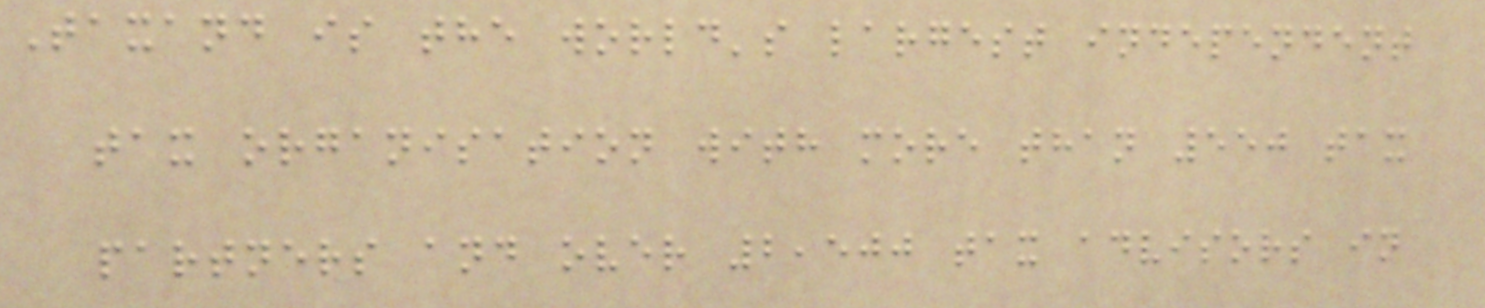Taxand is the world's largest independent
tax organisation with more than 550 tax
partners and over 2,500 tax advisors in
